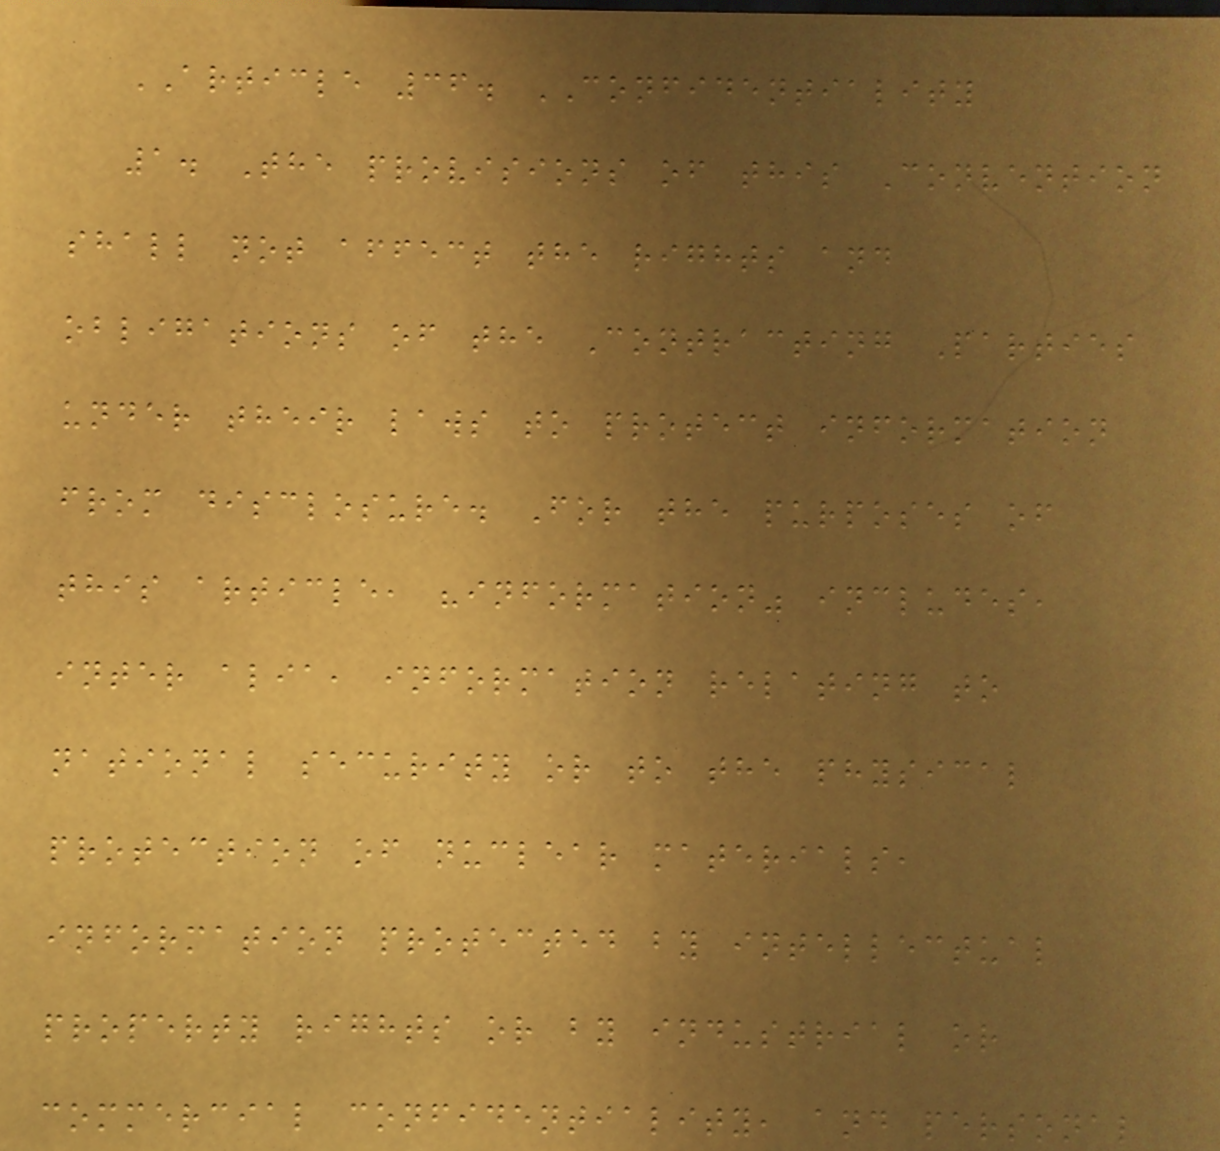ARTICLE 36. CONFIDENTIALITY
1. The provisions of this Convention
shall not affect the rights and
obligations of the Contracting Parties
under their laws to protect information
from disclosure. For the purposes of
this article, "information" includes,
inter alia, information relating to
national security or to the physical
protection of nuclear materials,
information protected by intellectual
property rights or by industrial or
commercial confidentiality, and personal
